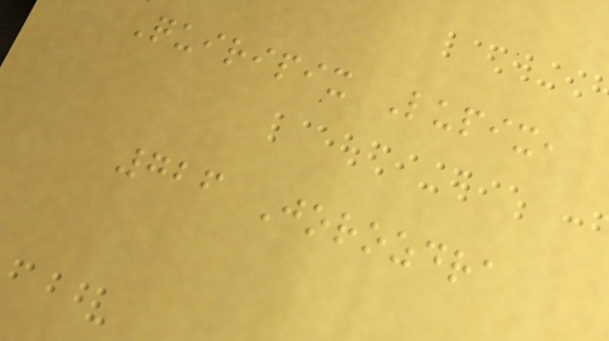Quiripix Lupix,
726 Jorozdra
